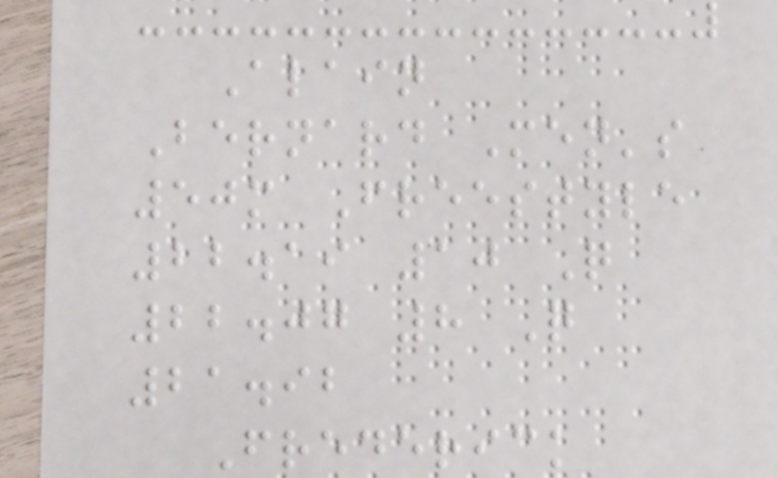Alain
Bernard Men's
50m Freestyle
22.19 10 Q
22.07 8 Q
21.92
Frederick
